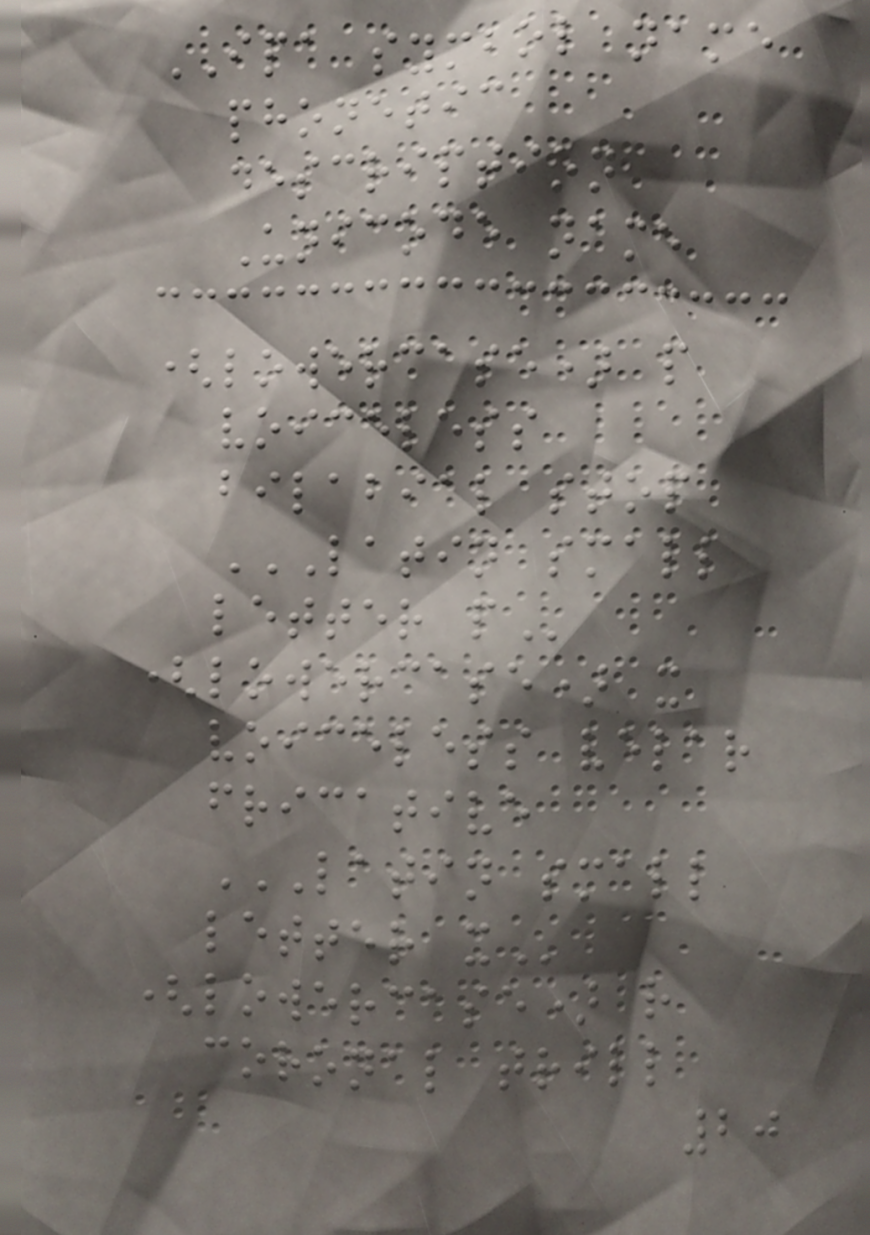IPA symbol name
phonetic
description
Unicode name
(lowercase) p
voiceless
bilabial stop
LATIN SMALL
LETTER P
(lowercase) x
voiceless velar
fricative
LATIN SMALL
LETTER X
(lowercase) r
coronal trill
20
